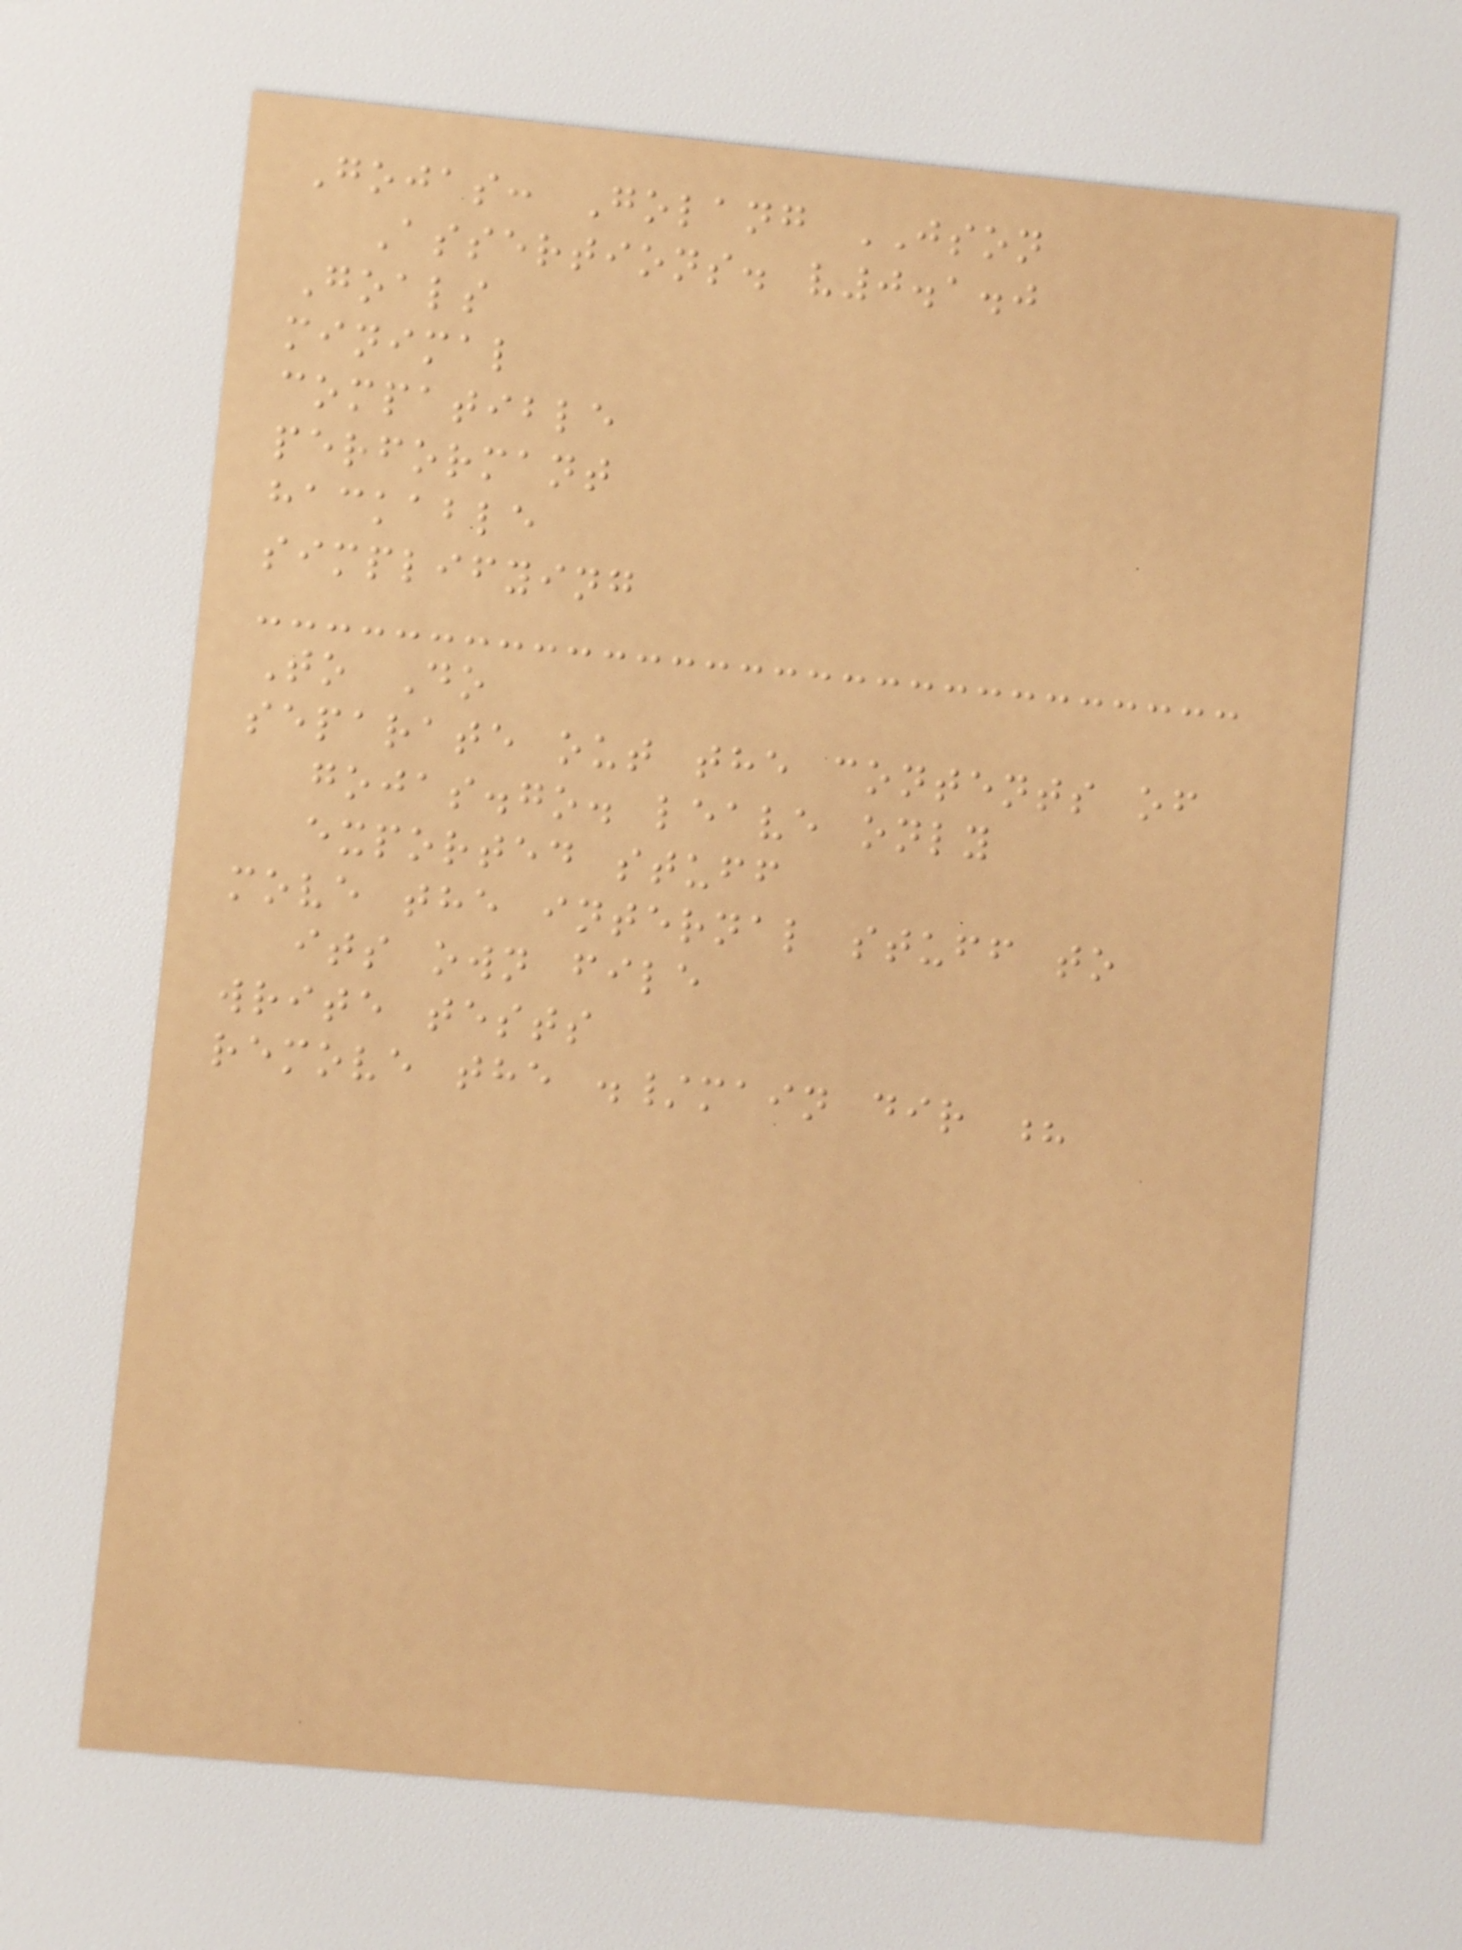Gojas: Golang JSON
Assertions. v0.1.0
Goals
minimal
compatible
performant
hackable
simplifying
To Do
separate out the contents of
gojas.go. leave only
exported stuff
move the internal stuff to
its own file
write tests
remove the ./main dir ?
